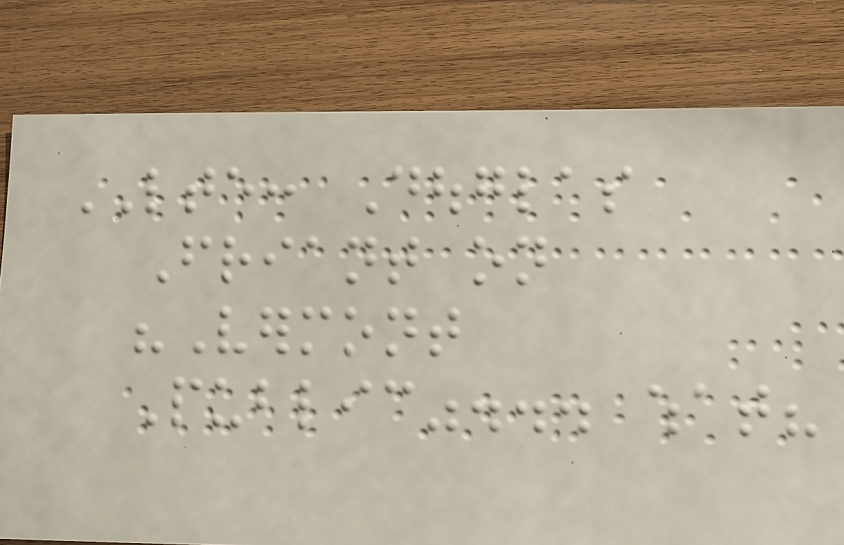LTE: Douglas
Friant on
"Vermont
Public"... what?
